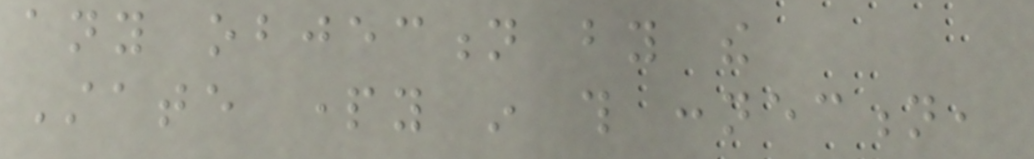any objection by the
State party in this connection,
